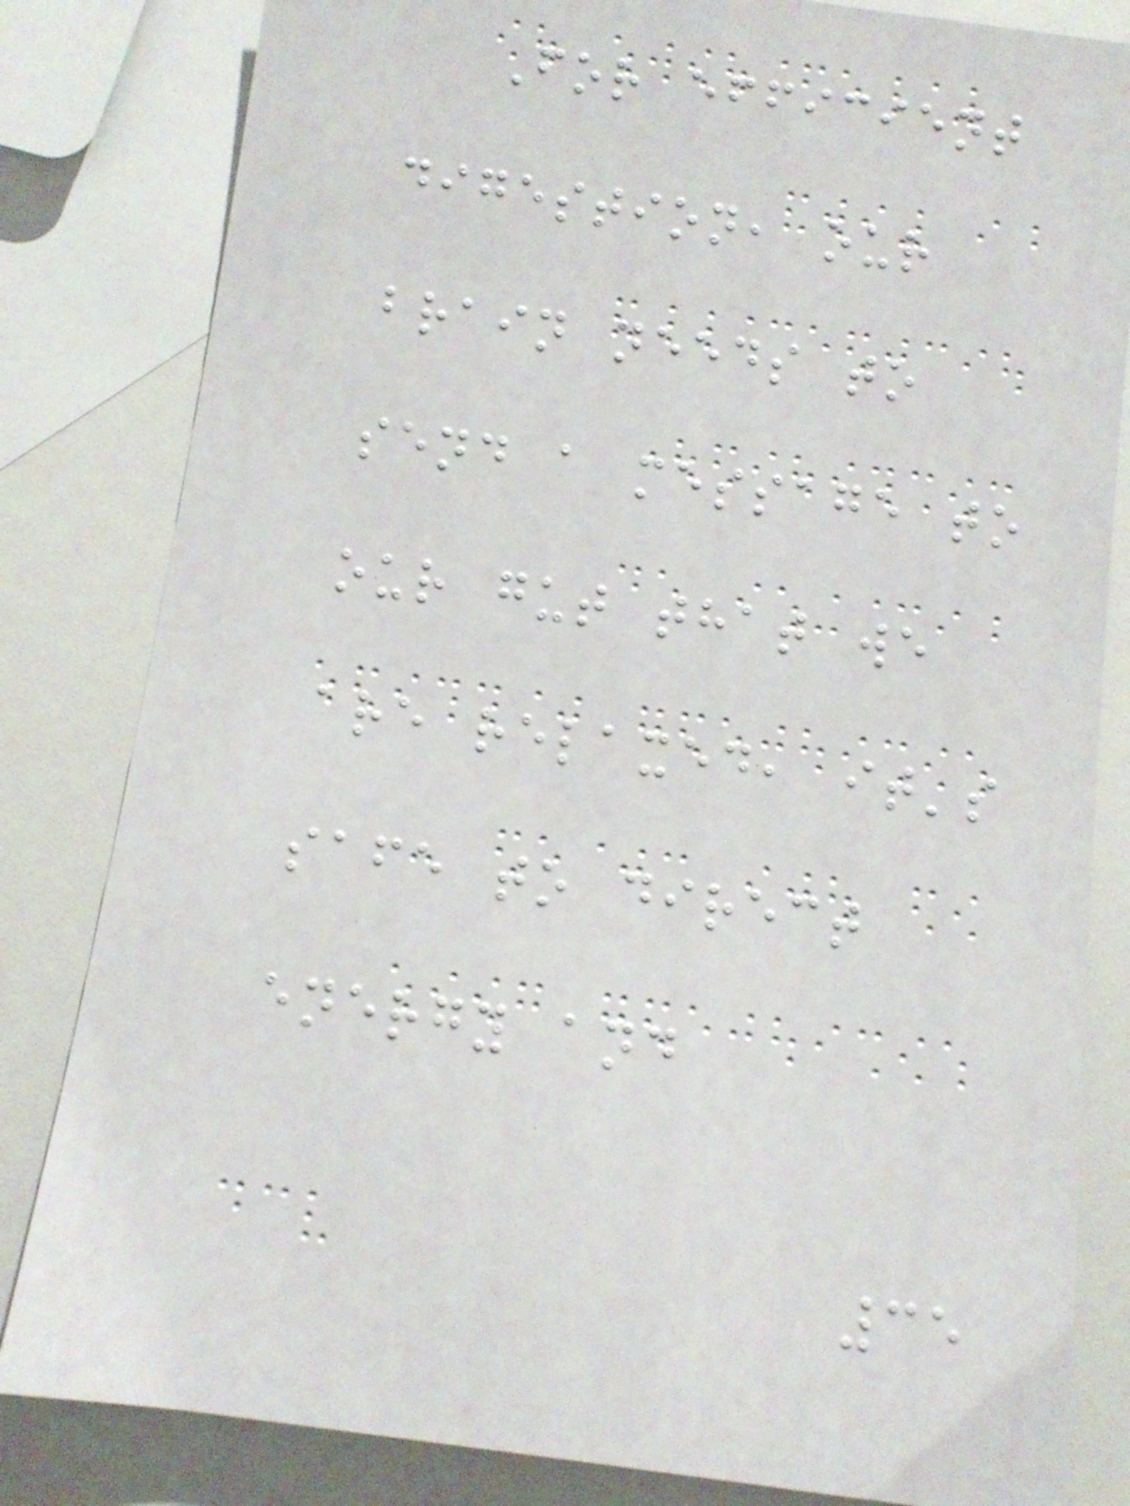For efficient
digestion, our
brain needs to
send a message to
our gut that we
are relaxed, it's
safe to direct
energy and
35
